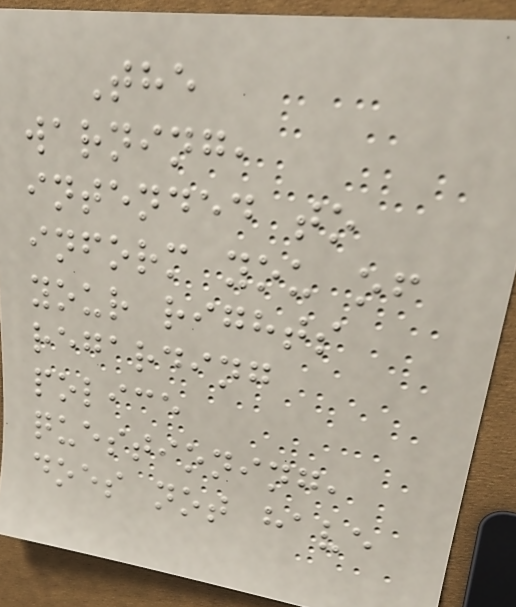The
warning,
intended to
inform you of
your rights
regarding
police
questioning,
does not have
